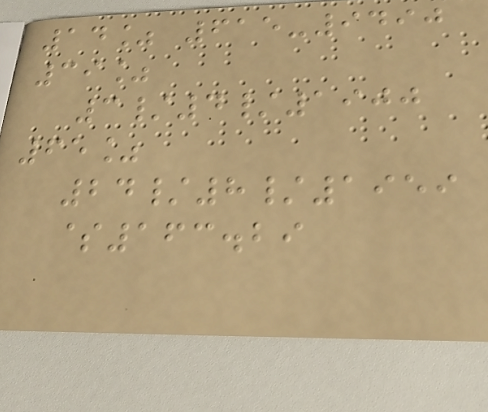14% 615-9490
39%
3/4/1900
65%
24/8/1959
$163.29
